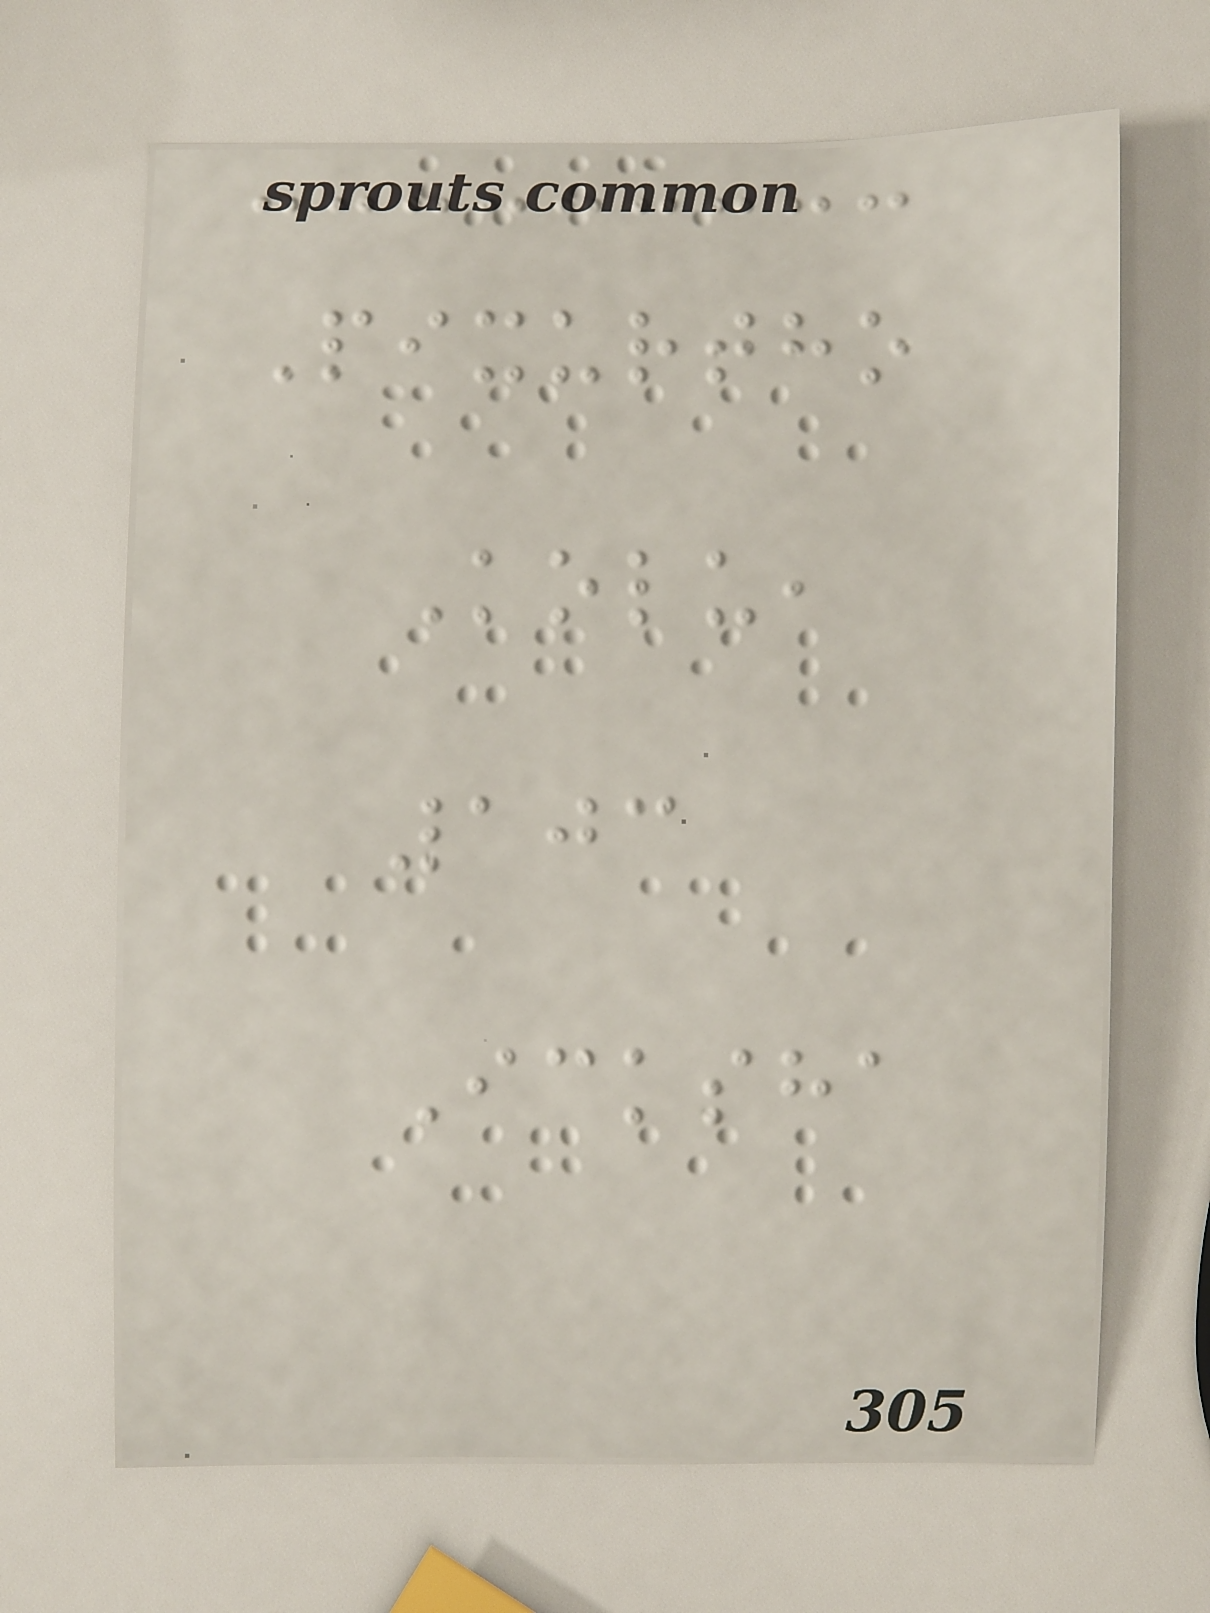Pixurtho
Kolu,
103
Icksha
